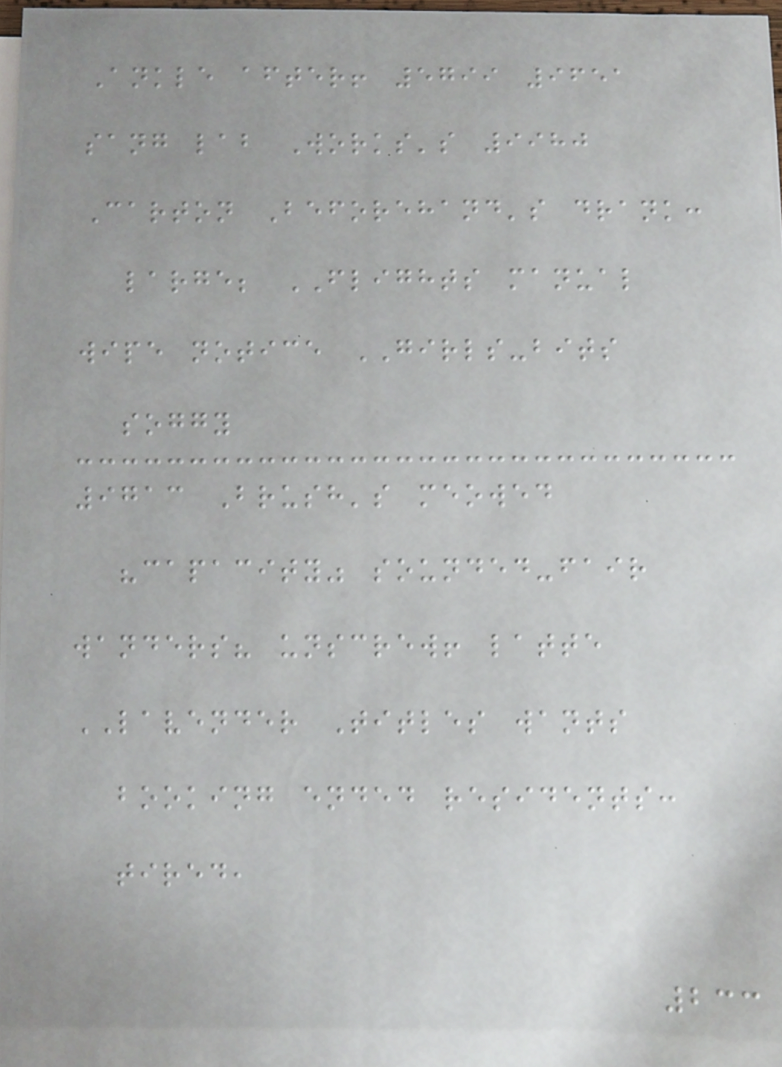Ankle after! 5799 9651
sang lab Works's 9980
Carton Beforehand's drank:
large; FLIGHTS manual
wipe notice GIRLS-bits
soggy
9713 Brush's meowed
"capacity" sounded-fair
wanders? unscrew! latte
LAVENDER Titles wants
booking ended residents:
tired,
233
